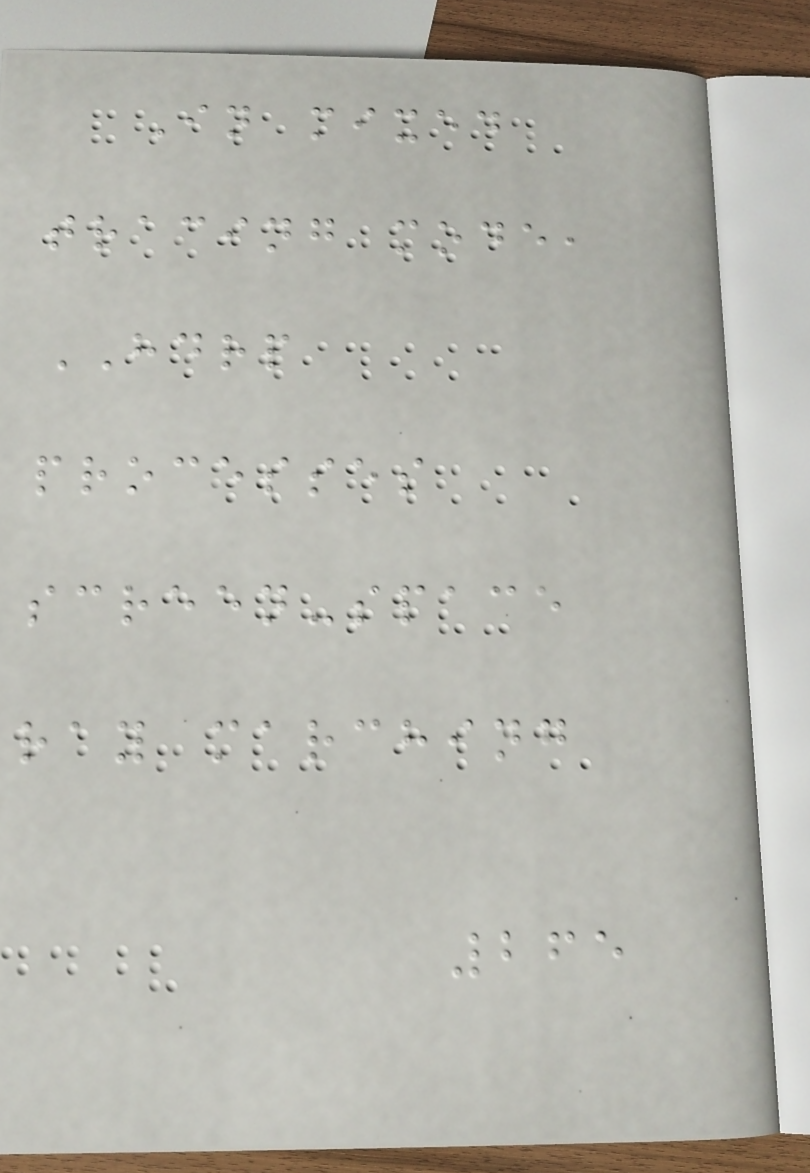In mixed
tracing mode,
HDRP
processes
screen-space
ray marching
265
